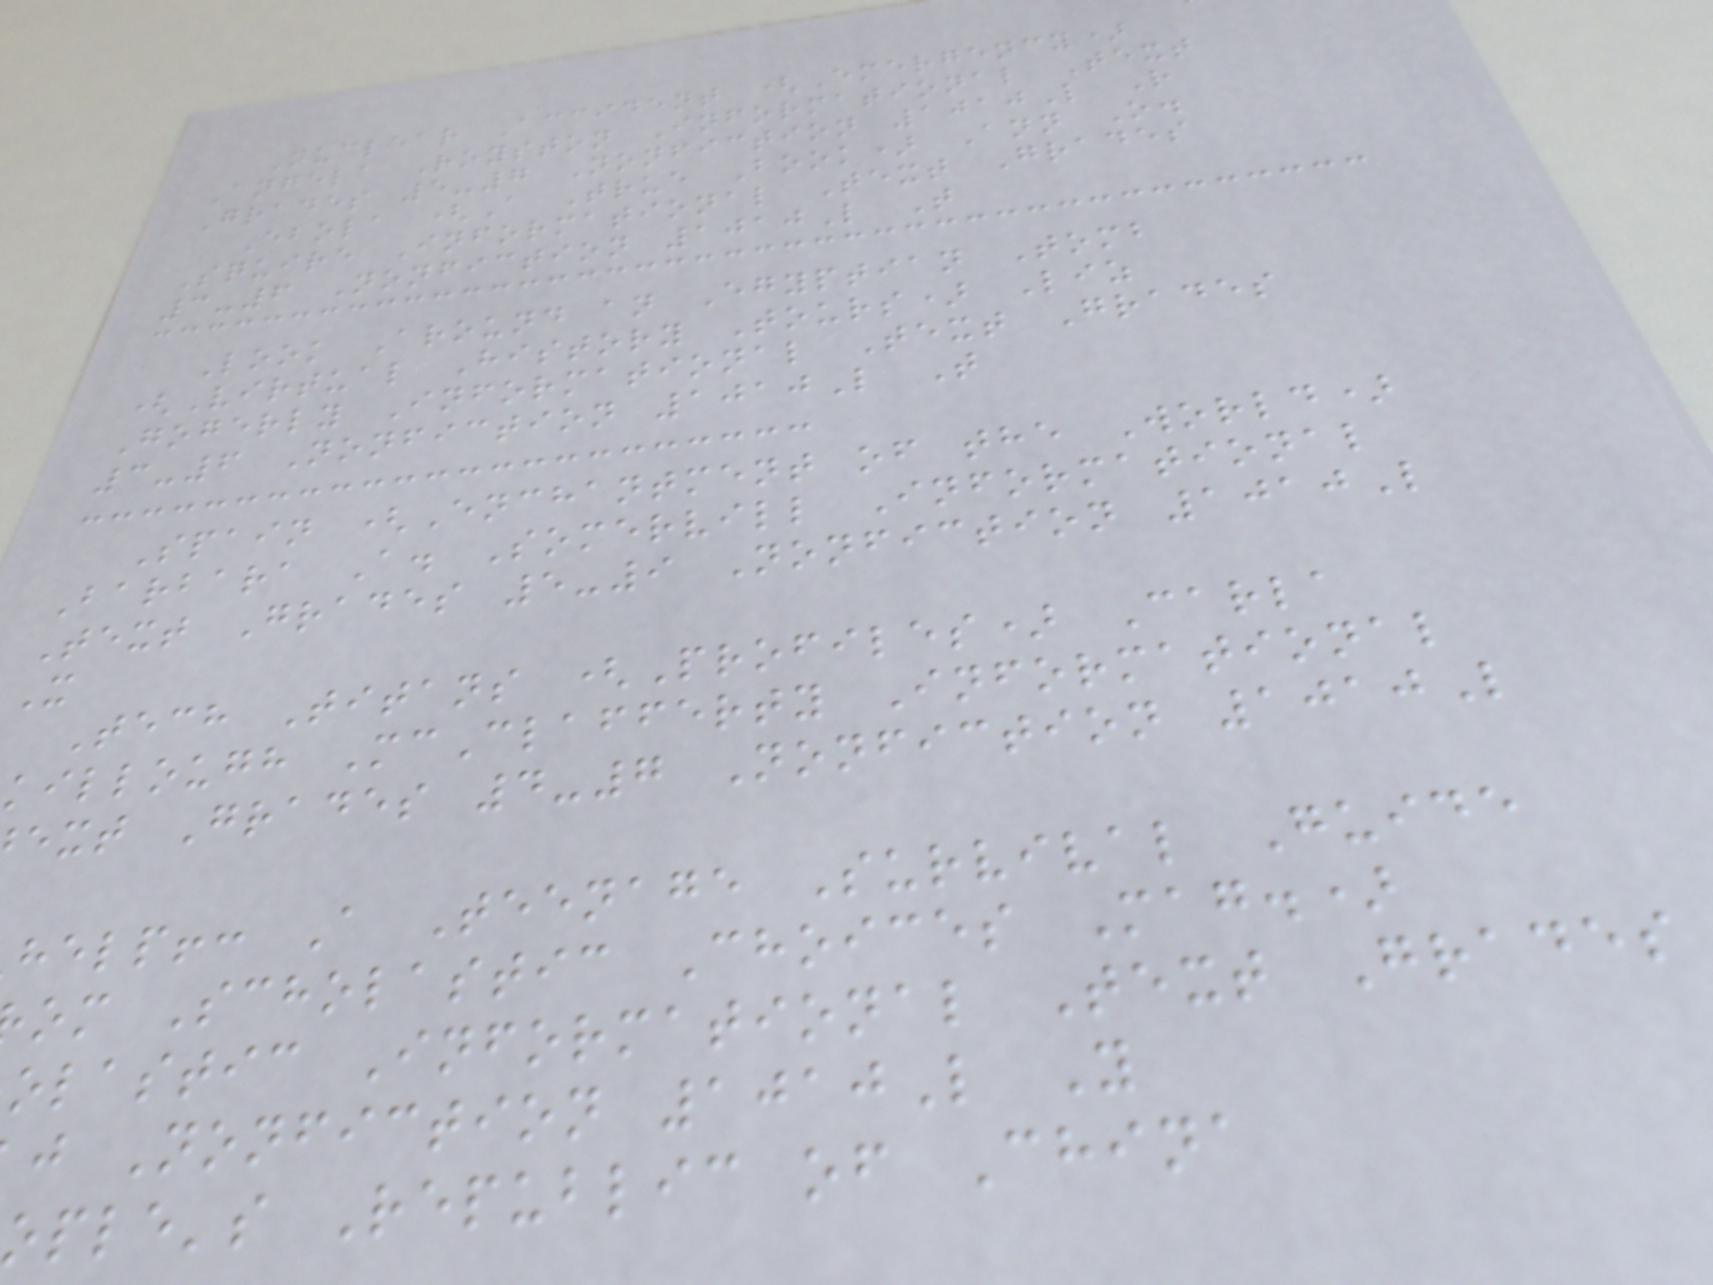Nuclear Accident (Emergency)
Angela Royston Informational Text
Grades 5-7 Nonfiction 1010L R
Ebola (A True Book) Ann O.
Squire Informational Text Grades
3-6 Nonfiction 1010L T
Look Around an Egyptian Tomb
(Virtual History Tours) Liz
Gogerly Informational Text Grades
3-6 Nonfiction 1010L T
Spain (Enchantment of the World)
Barbara A. Somervill Informational
Text Grades 5-9 Nonfiction 1010L
X
Tech Titans (Profiles) Carla
killough McClafferty Informational
ext Grades 4-7 Nonfiction 1010L
help!: A Teenage Survival Guide
om Scholastic Choices Mag.)
olastic Informational Text Grades
j Nonfiction 1010L Y
ople's Republic of China
